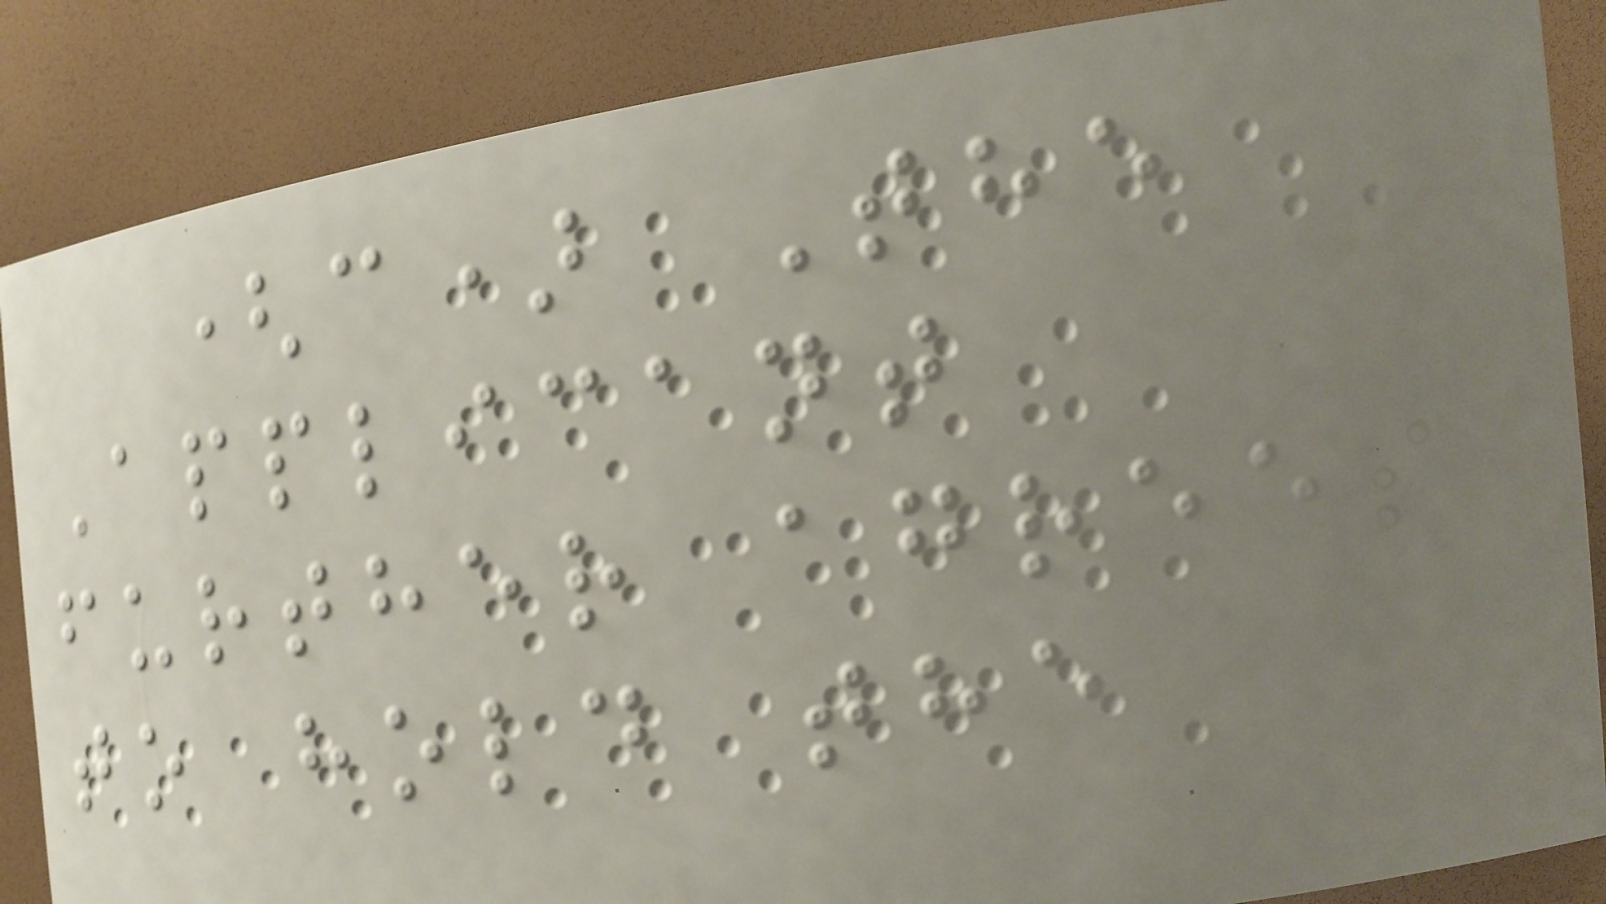(c) The
Applicant
further agrees
to hold the
